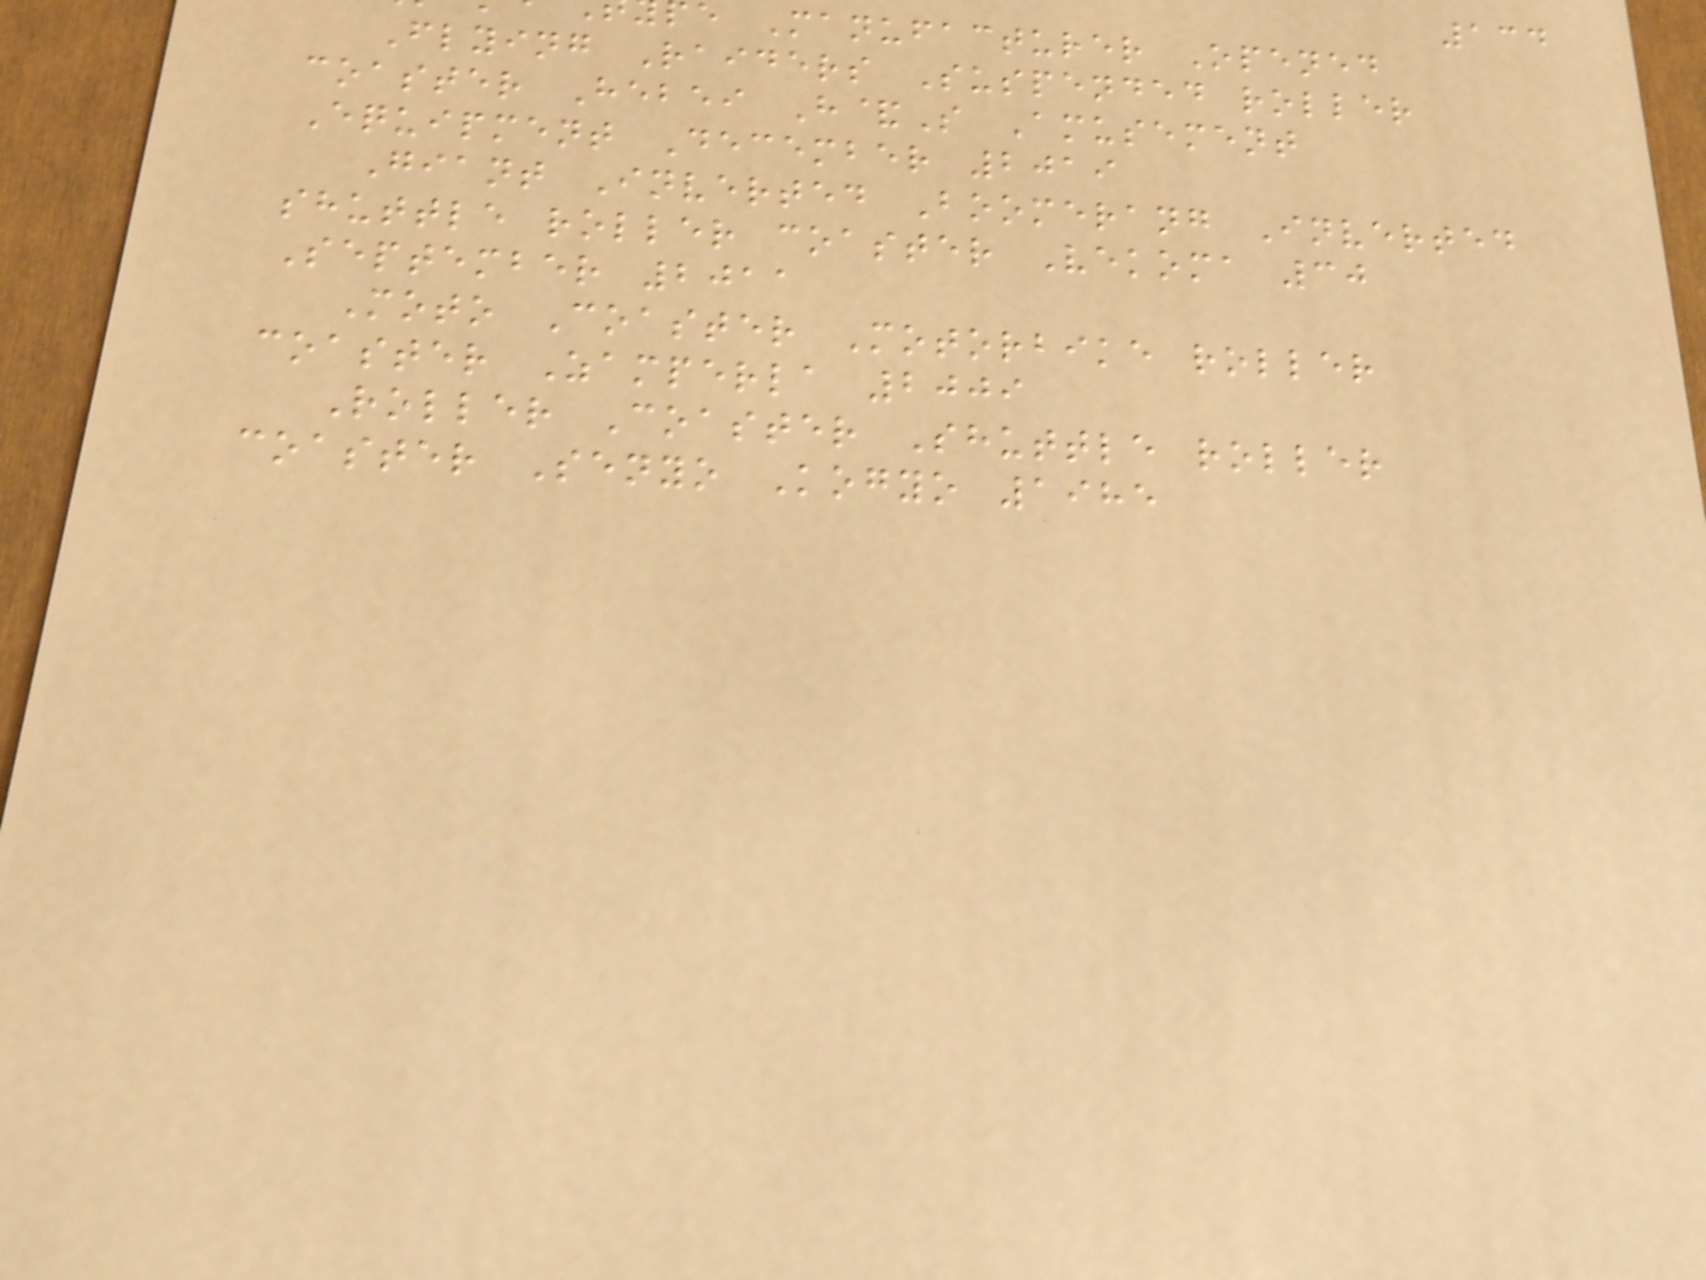134
e Manufacturer Opened
Flying Raiders Suspended roller
coaster Hebei H&S Amusement
Equipment December 2019
Giant Inverted Boomerang Inverted
shuttle roller coaster Vekoma 30
September 2011
Moto Coaster Motorbike roller
coaster Zamperla 2009
Roller Coaster Shuttle roller
coaster Senyo Kogyo 1985
